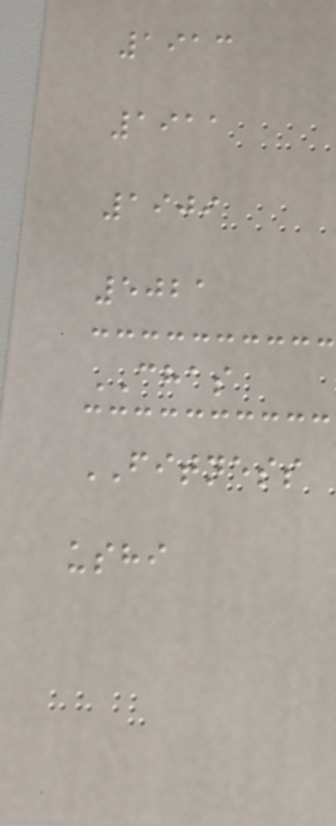1913
1911
1909
5021
CHAS
FITNESS
ushi
